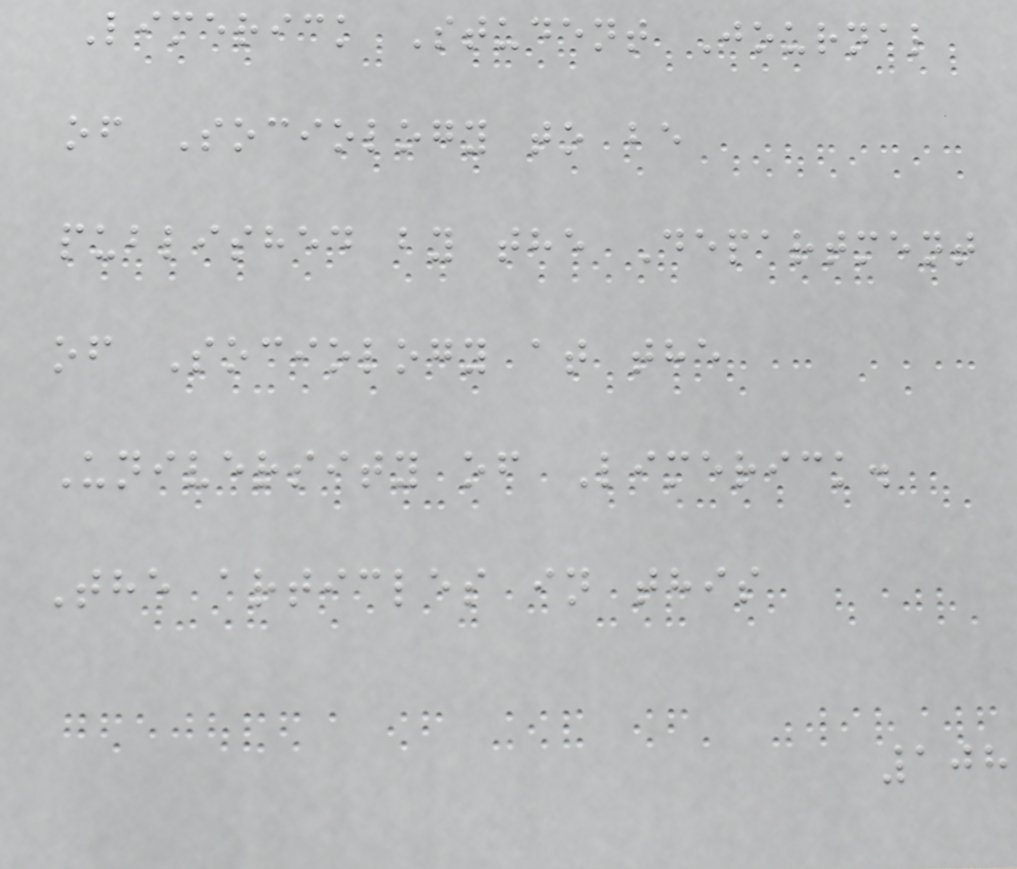Limerick Student Journal
of Sociology to be
published by the Department
of Sociology at the
University of Limerick.
The articles in this
108
